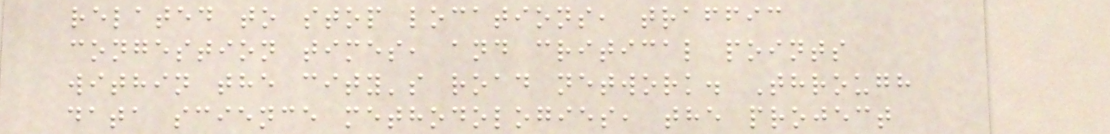related to stop locations, traffic
congestion times, and critical points
within the city's road network. Through
data science methodologies, the project
